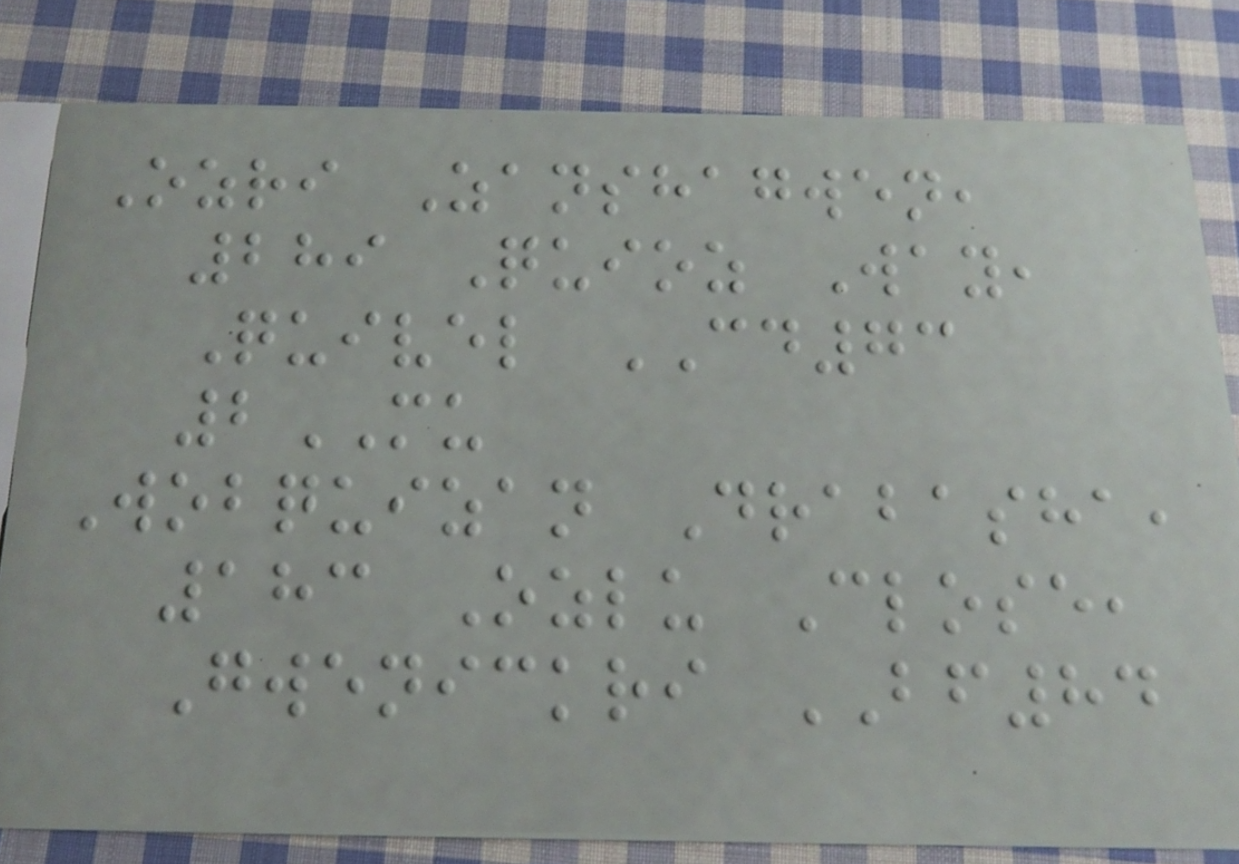Ozri Zanshagwen,
289 Quioz Way,
Quivel CD73
2MU
Wobquizan Drabasha,
183 Ozlu Close,
Gwenickri BF84
